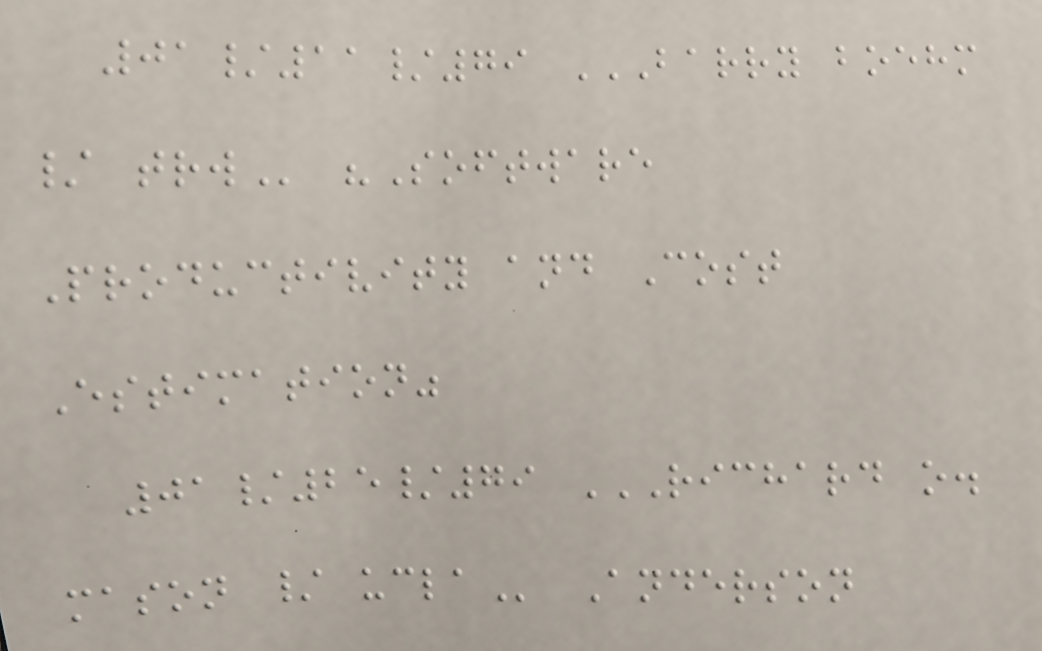01/11/79 BARRY BOEHM
/ TRW "Software
Productivity and Cost
Estimation"
01/25/79 RICHARD O.
MASON / UCLA Anderson
